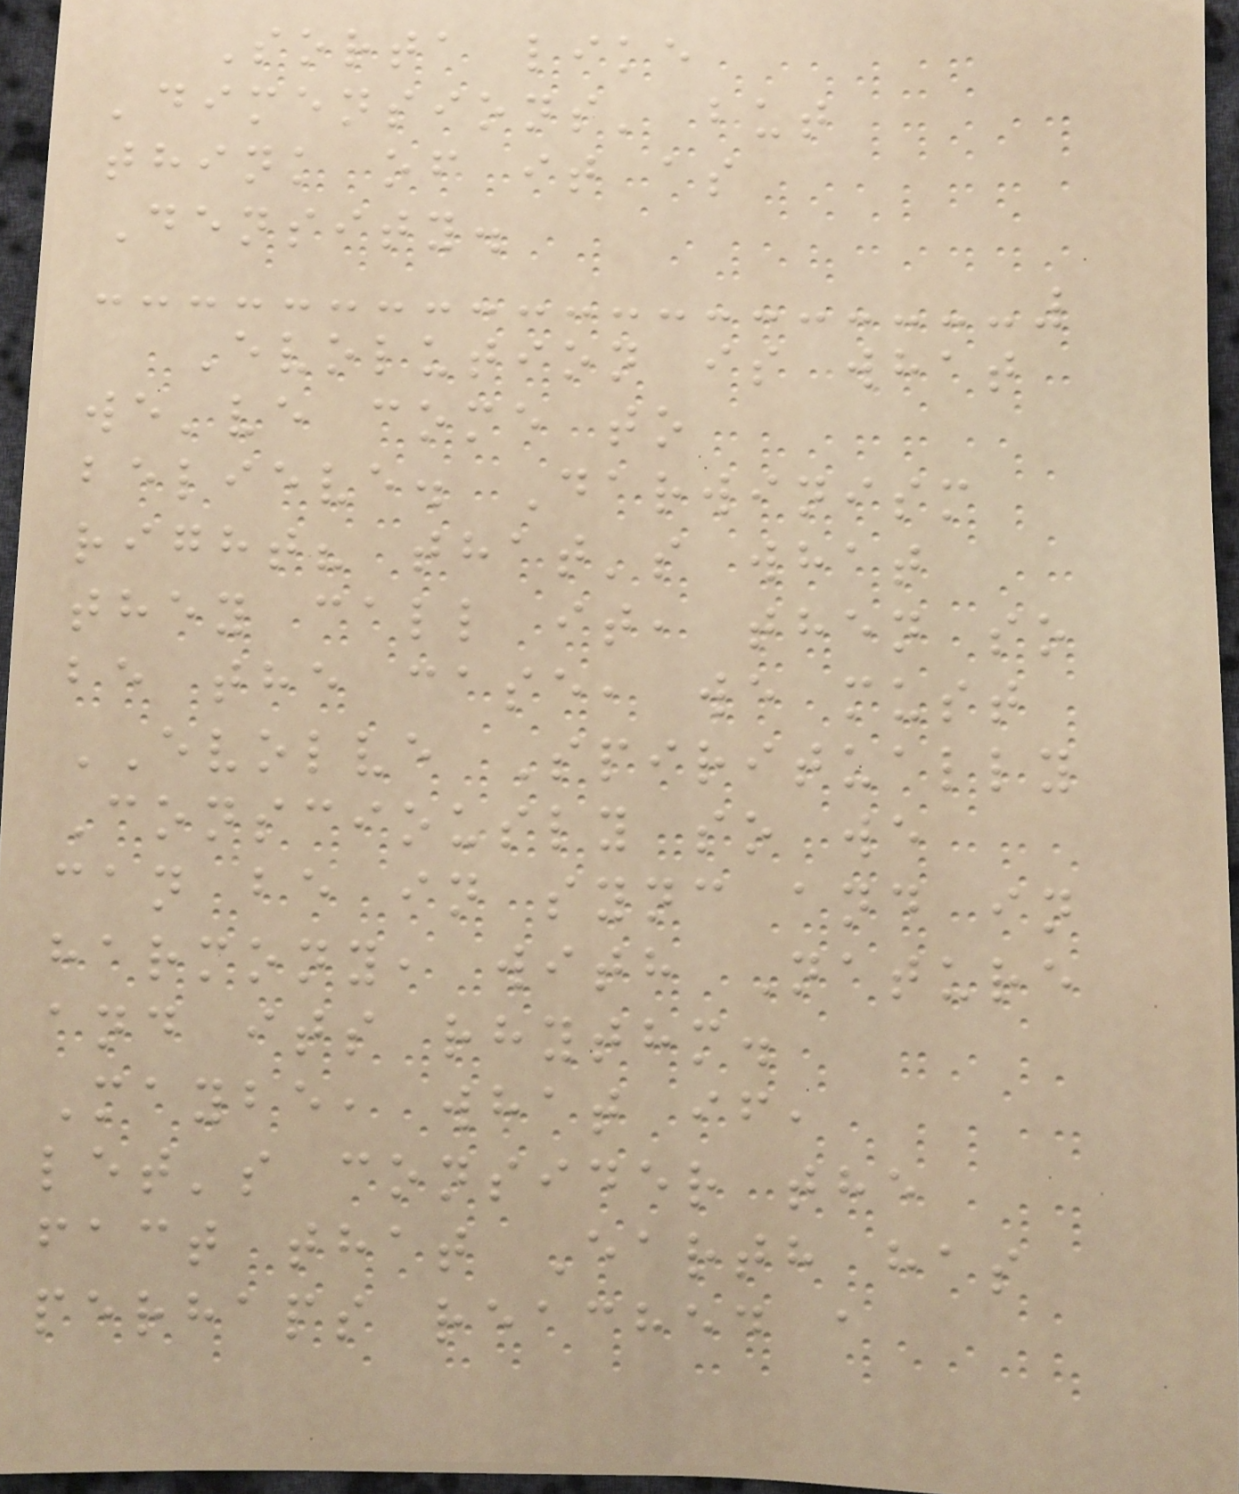Sorta like
'dimensions' but
think of it as
Density.
Evolution is what
we've come to
believe. Darwinism
right? that's what
they call it, then so
be the case, we must
EVOLVE Spiritually
Consciously so we
can be in sync and in
harmony, with Nature
and its rhythm.
Maybe, what if,
let's consider the
fact that Earth has
perhaps reached a
